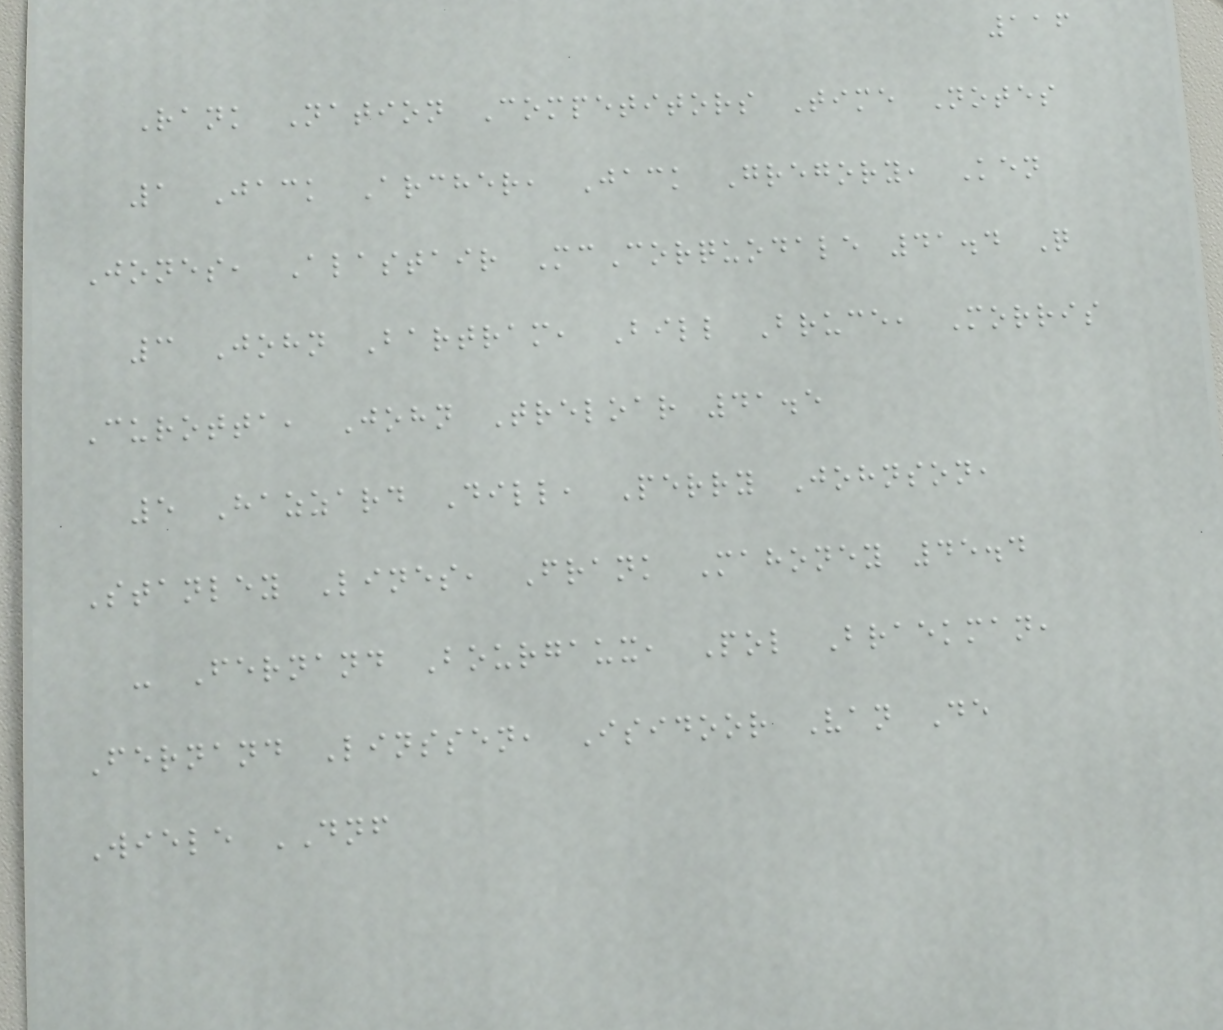116
Rank Nation Competitors Time Notes
1 Jack Archer, Jack Gregory, Ken
Jones, Alastair McCorquodale 41.4 Q
3 John Bartram, Bill Bruce, Morris
Curotta, John Treloar 41.5
5 Hazzard Dill, Perry Johnson,
Stanley Lines, Frank Mahoney 45.4
- Fernand Bourgaux, Pol Braekman,
Fernand Linssen, Isidoor Van De
Wiele DNF
